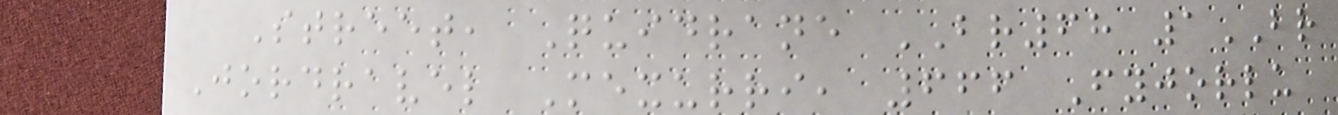Street, Quidrane BR68 1BR
Jordravel Mexurri, 666 Fyjorlu
